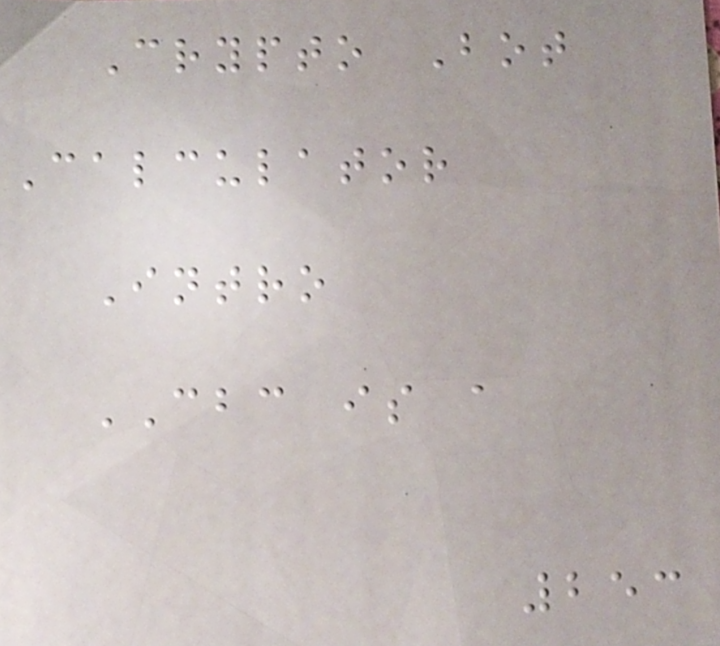Crypto Bot
Calculator
Intro
CBC is a
253
